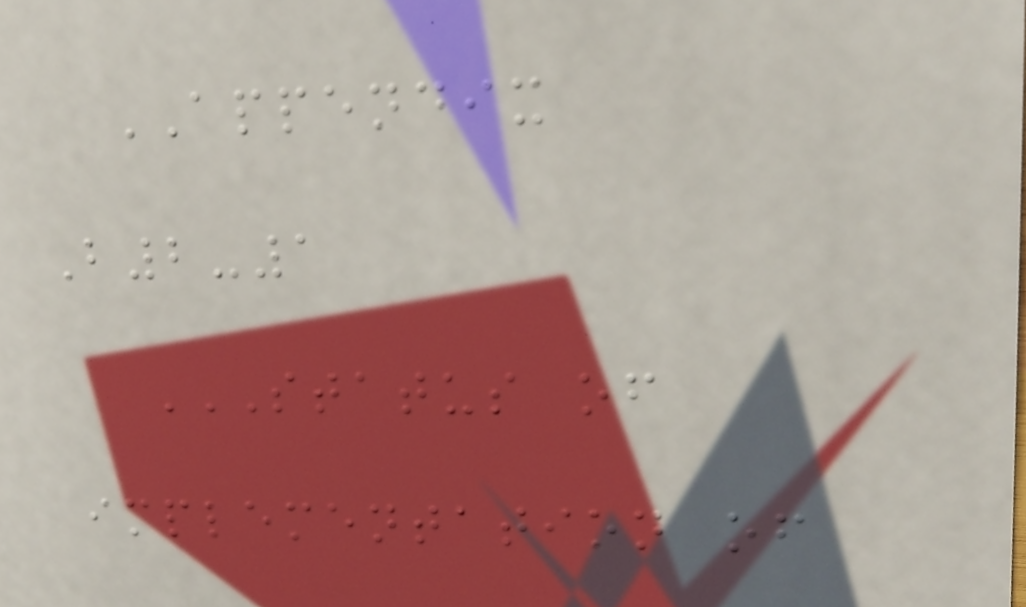APPENDIX
B2-1
STATUS OF
IMPLEMENTATION OF
